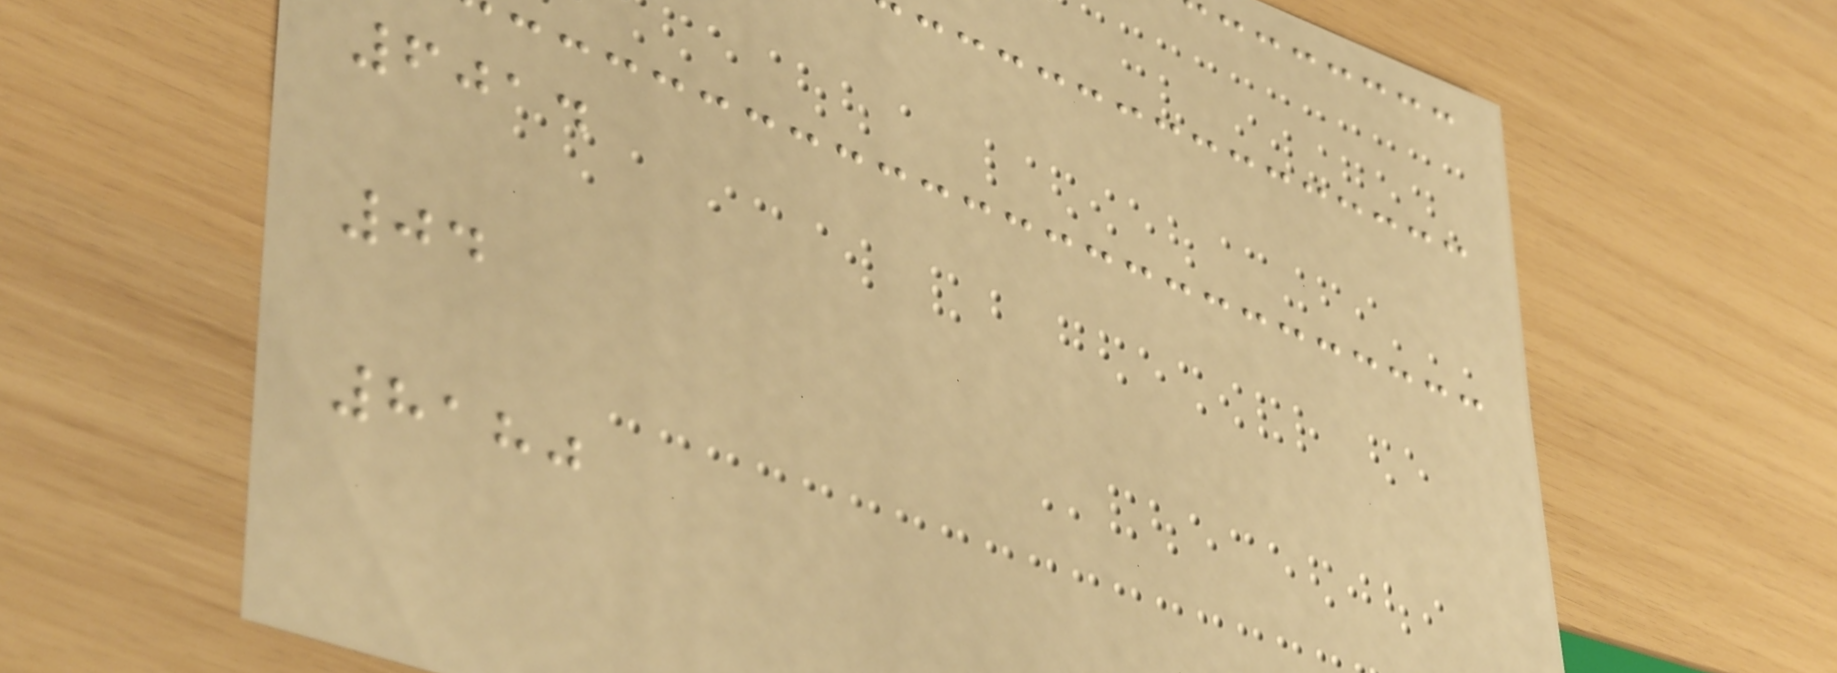6014
04
8180
